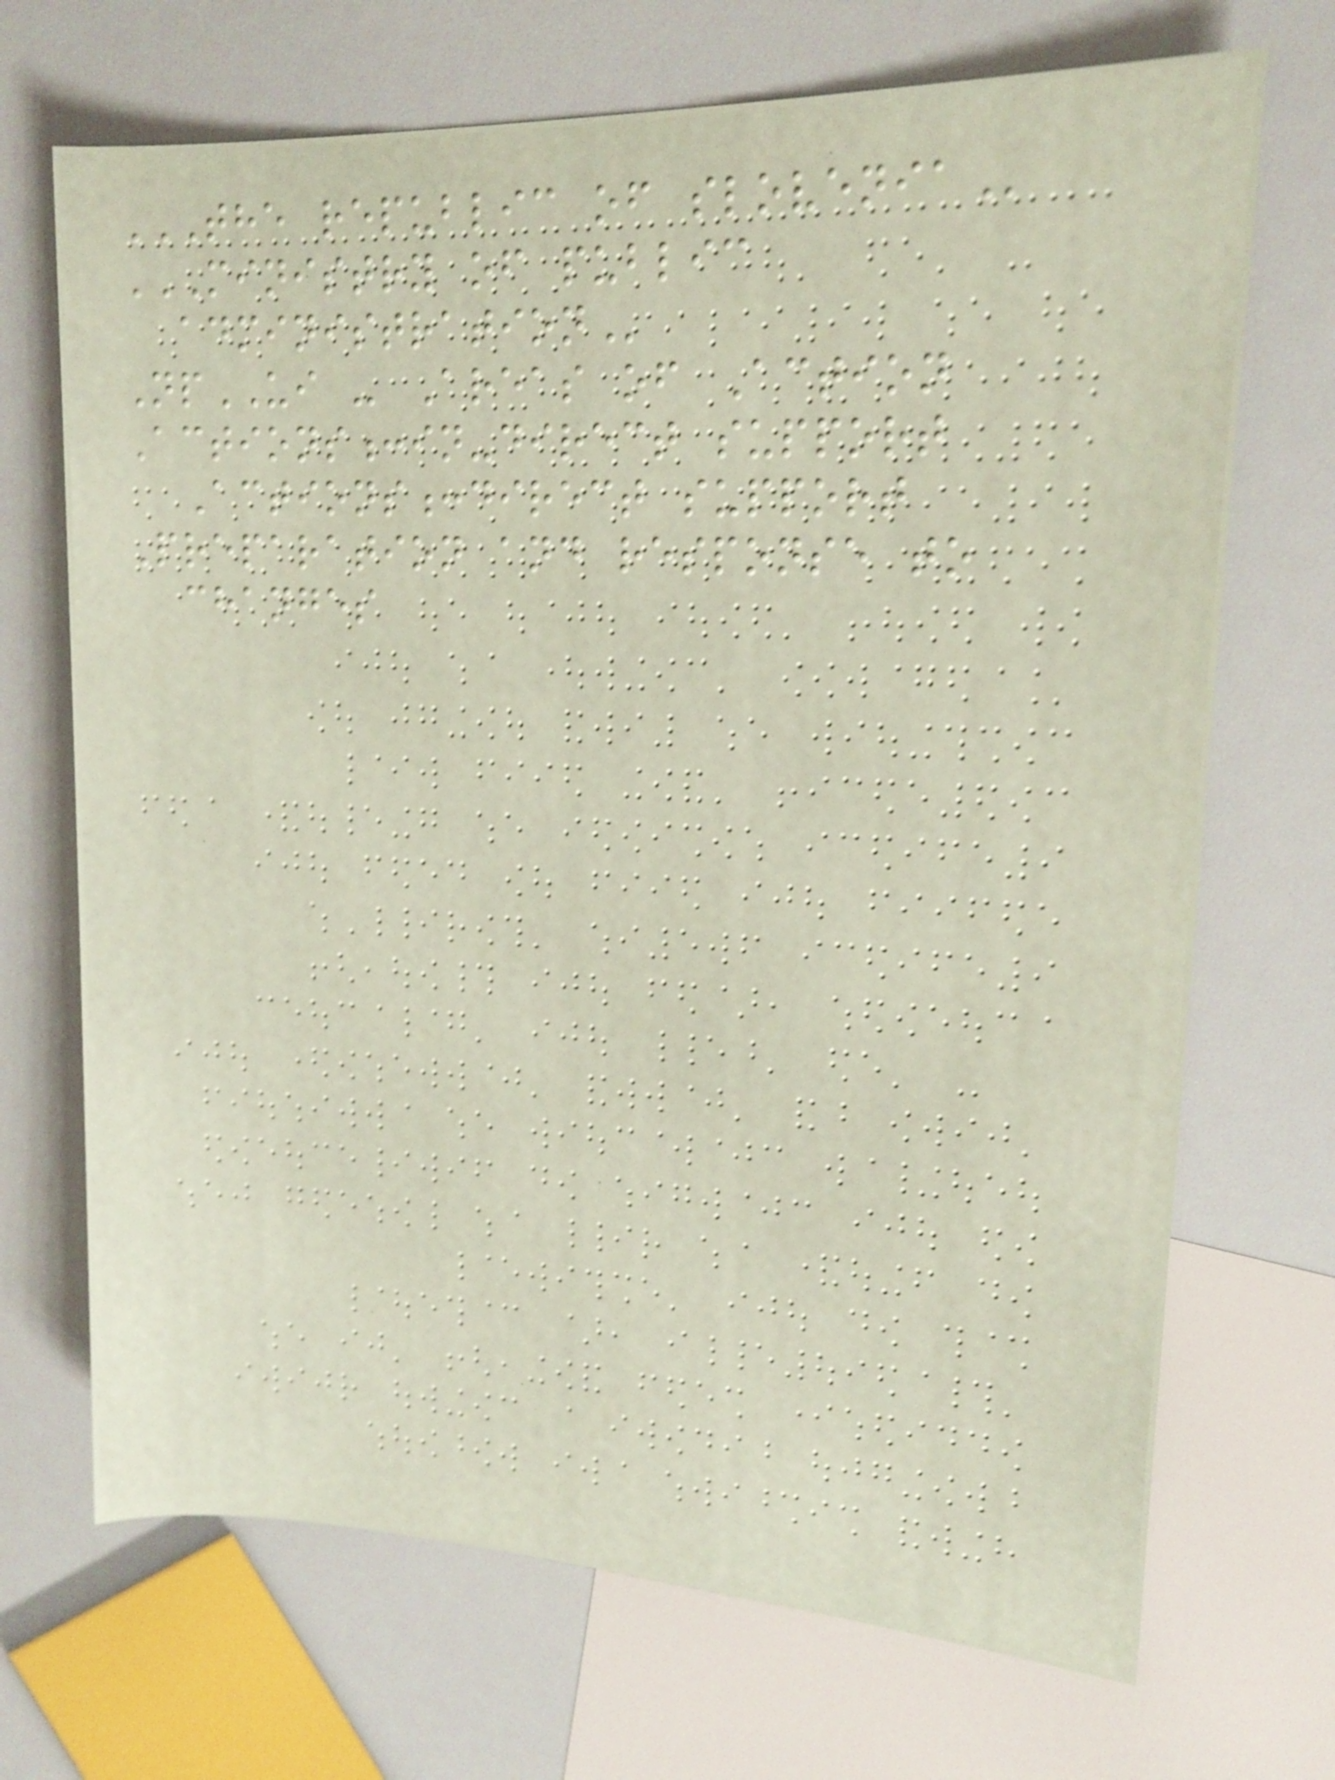THE REPUBLIC OF SLOVENIA
MINISTRY OF PUBLIC
ADMINISTRATION
NpUI - Areas of Action
Actions:in-direct support
Actions:direct support
Preparation and response to
changes
